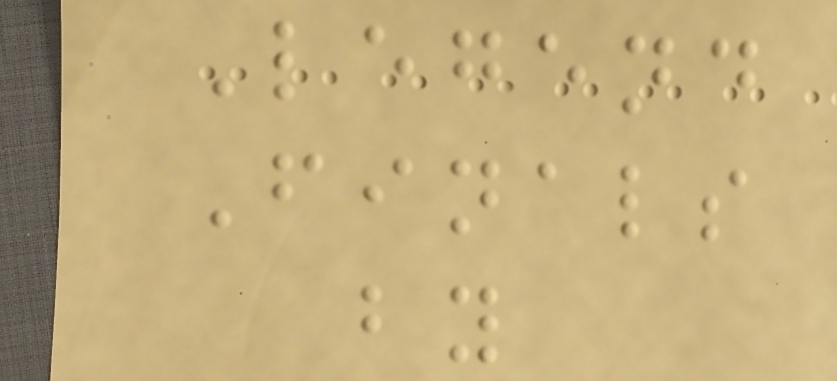Legend
Finals
by
